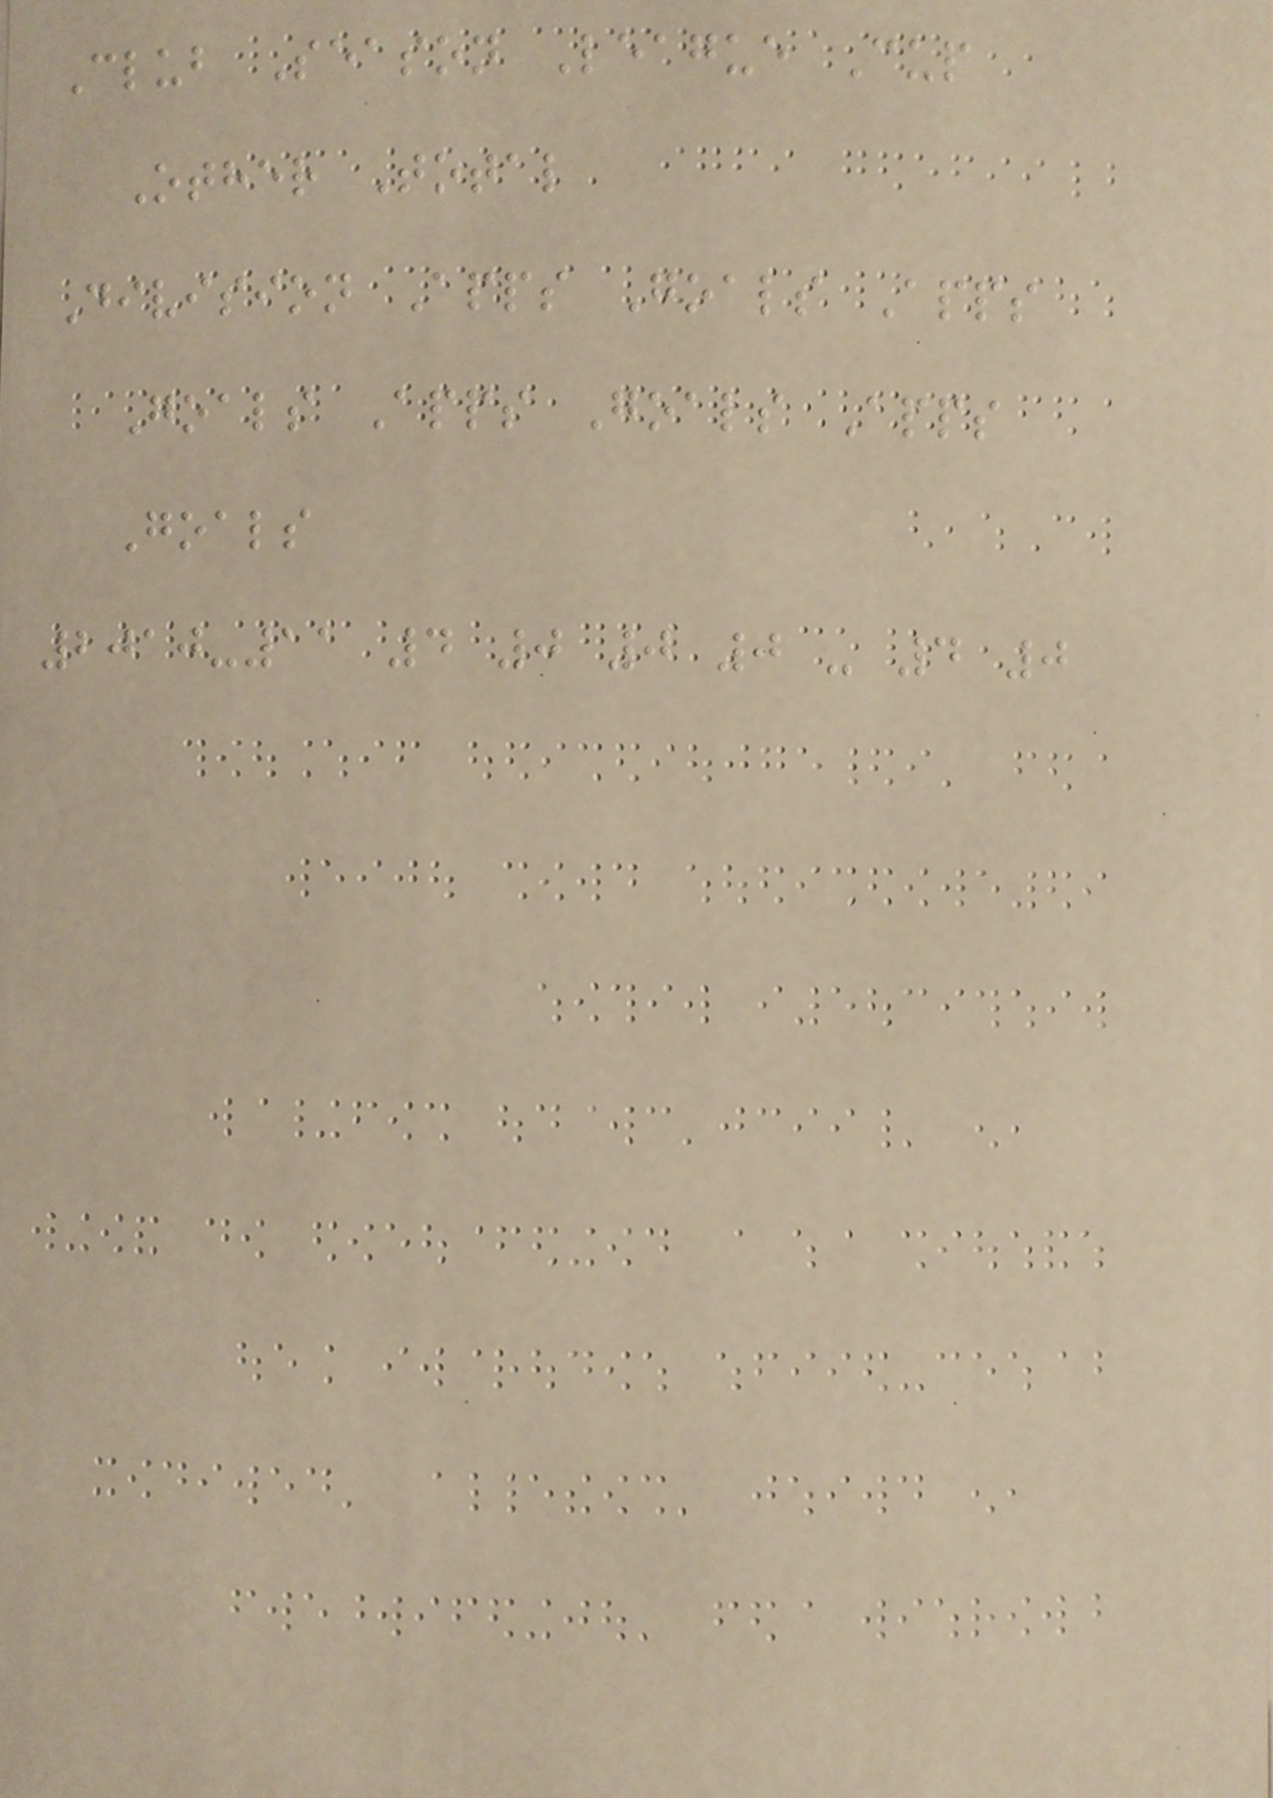Club Season League Cup
Other Total
Division Apps Goals Apps
Goals Apps Goals Apps
Goals
2010-11 4 0 0 0 - 4 0
